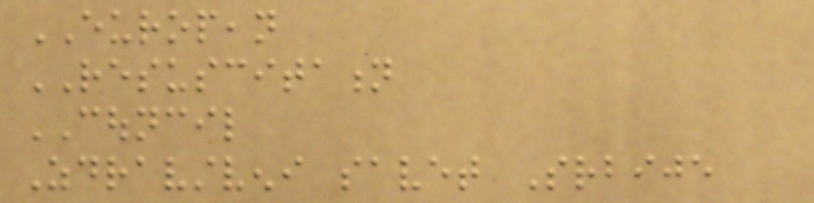EUROPEAN
RESUSCITATION
COUNCIL
Zdravstveni savet Srbije
